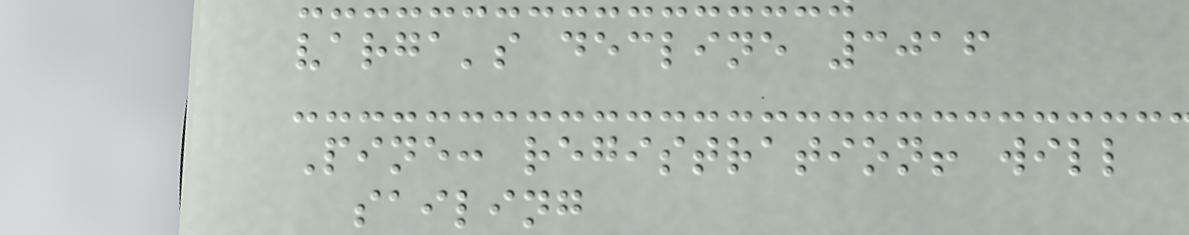varga's decline 3016
Pine: registration! will
sailing
